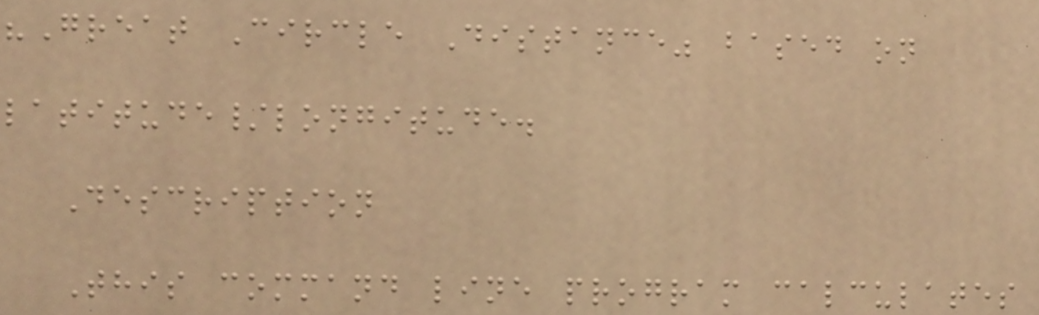"Great Circle Distance" based on
latitude/longitude.
Description
This command line program calculates
